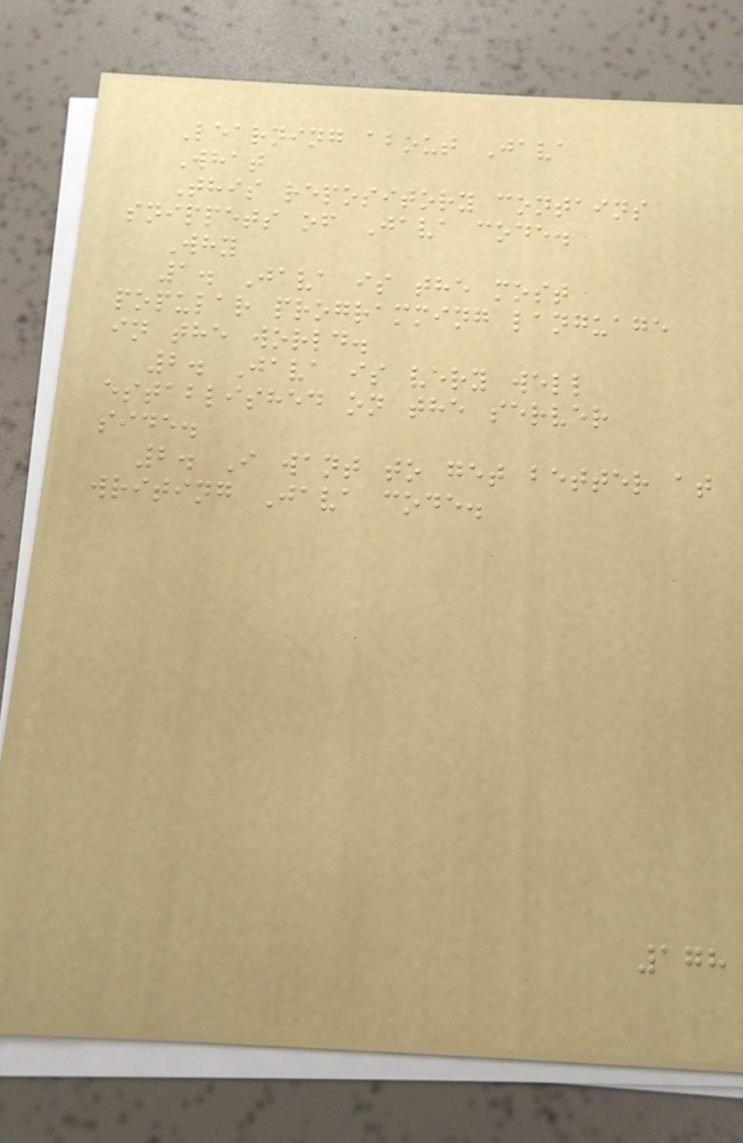Learning about Java
What
This repository contains
snippets of Java code.
Why
1. Java is the most
popular programming language
in the world.
2. Java is very well
established on the server
side.
2. I want to get better at
writing Java code.
178
